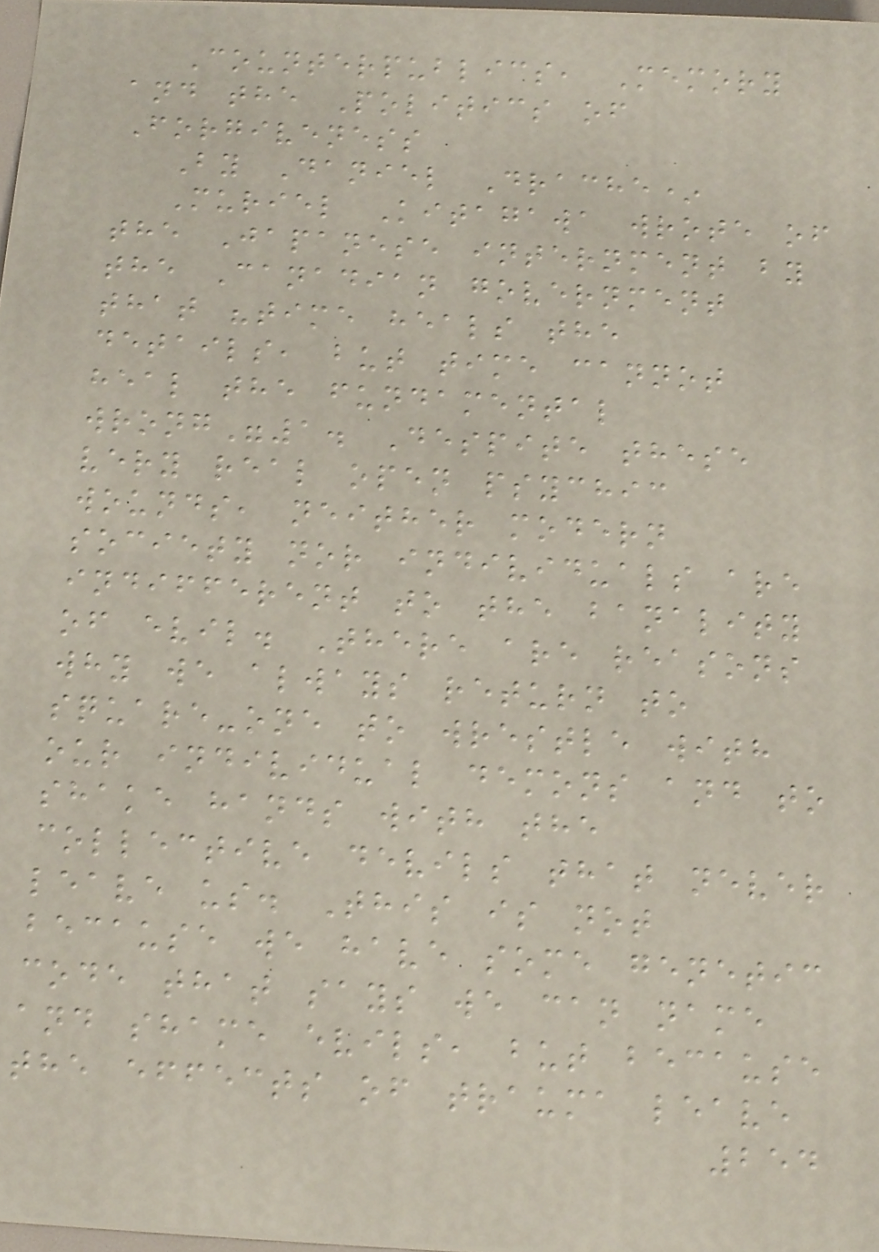Counterpublics, Memory
and the Politics of
Forgiveness
By Daniel Drache*
Muriel Kitagawa wrote of
the Japanese internment by
the Canadian government
that "time heals the
details, but time cannot
heal the fundamental
wrong"1. Despite these
very real open psychic
wounds, neither modern
society nor individuals are
indifferent to the banality
of evil. There are reasons
why we always return to
square-one to wrestle with
our individual demons and to
shake hands with the
collective devils that never
leave us. This is not
because we have some genetic
code that says we can name
and shame evils, but because
the effects of trauma leave
254
